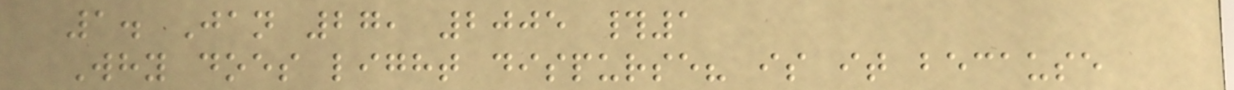1. Jan 27, 2005 #1
Why does light dispurse? is it because
